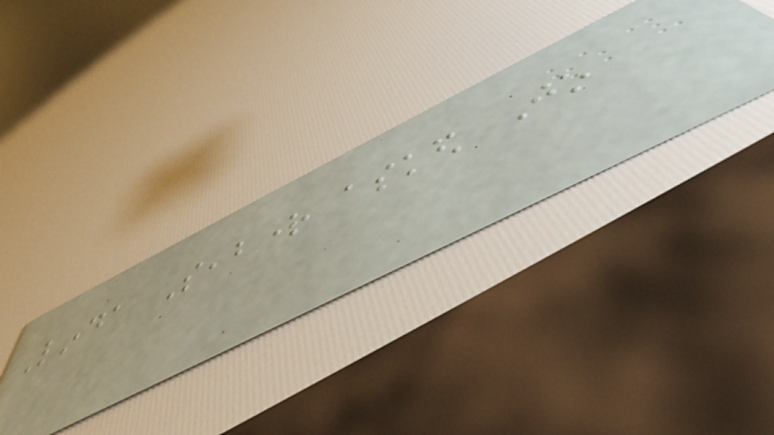Linda Seabright asked Jo
